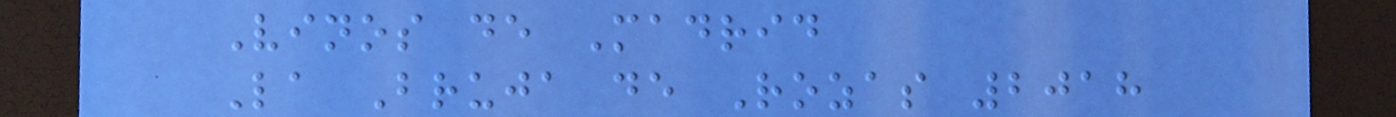Vinos de Madrid
La Bruja de Rozas 2018
